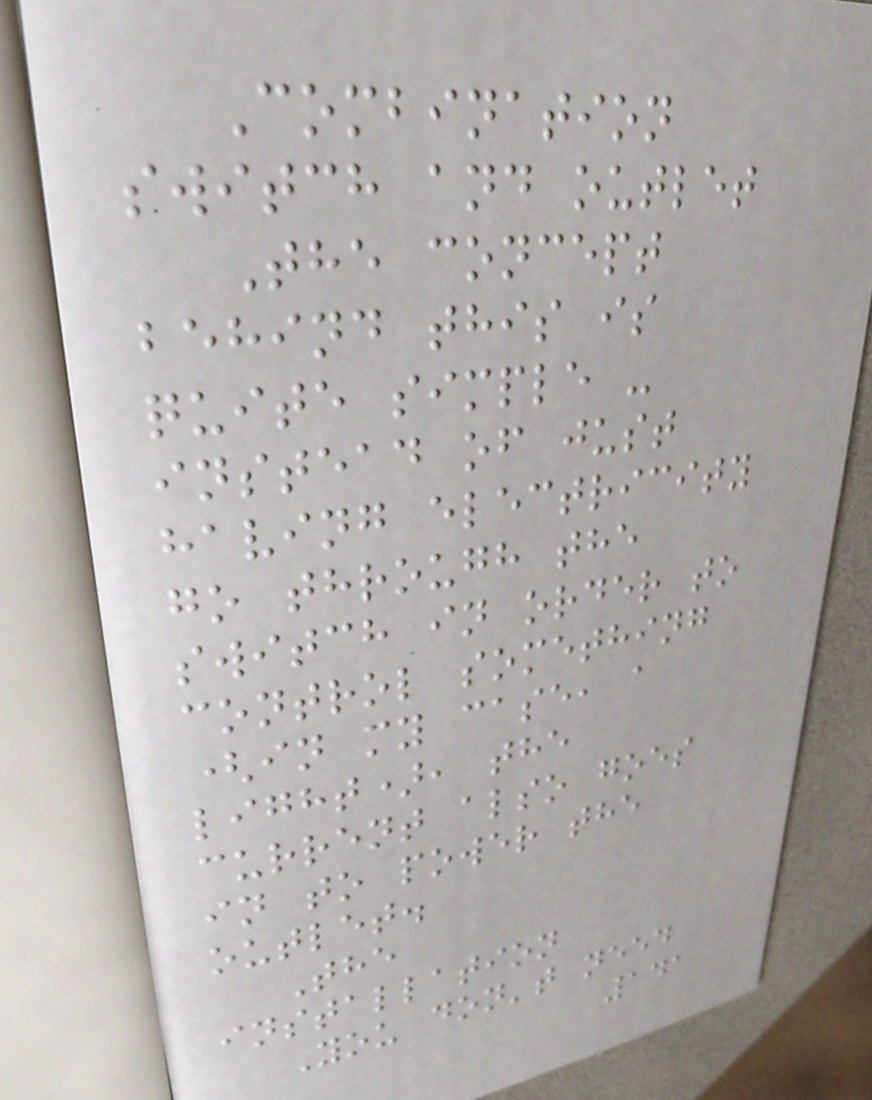Combination
switch and outlet
The concept
behind this is
quite simple -
instead of just
having electricity
go through the
switch in order to
control something
(in my case, a
light), the
current also goes
in to power the
outlet.
The
installation
You don't need
141
